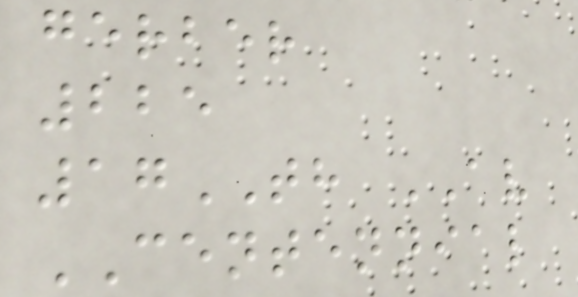gerber
225
17TH AV
CENTENNIAL
